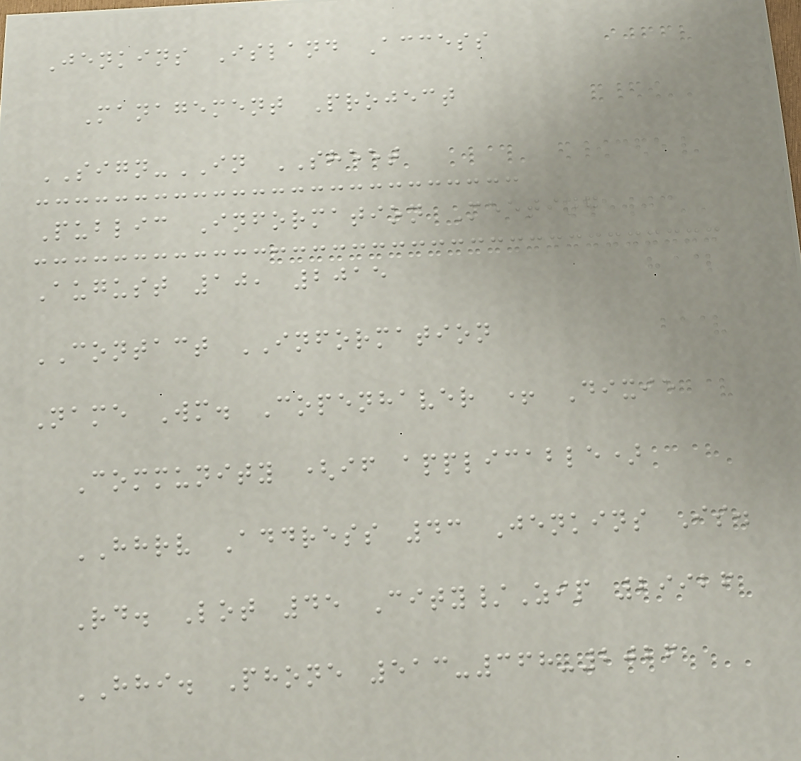Jenkins Island Access
Management Project
SIGN-IN SHEET
Public Information Meeting
August 10, 2015
CONTACT INFORMATION
Name Wm. Copenhaver + Dixie
Community (if applicable)
HHRV Address 43 Jenkins Is.
Rd. Lot 45 City/Zip 29926
HHI. Phone 513-368-2026
